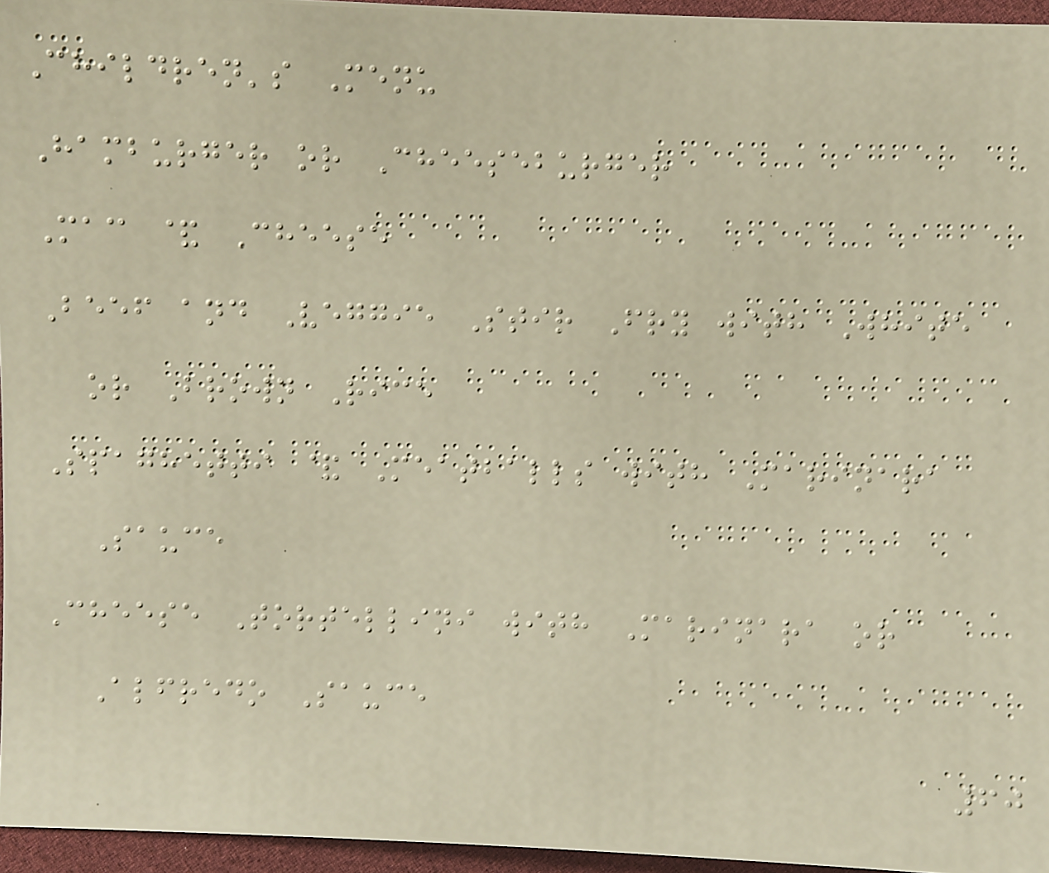Children's Menu
Hamburger or Cheeseburger
Mac & Cheese
Beef and Veggie Stir Fry with White
or Brown Rice
Spaghetti & Meatballs with Marinara
Sauce
Cheese Tortellini with Marinara or
Alfredo Sauce
60
